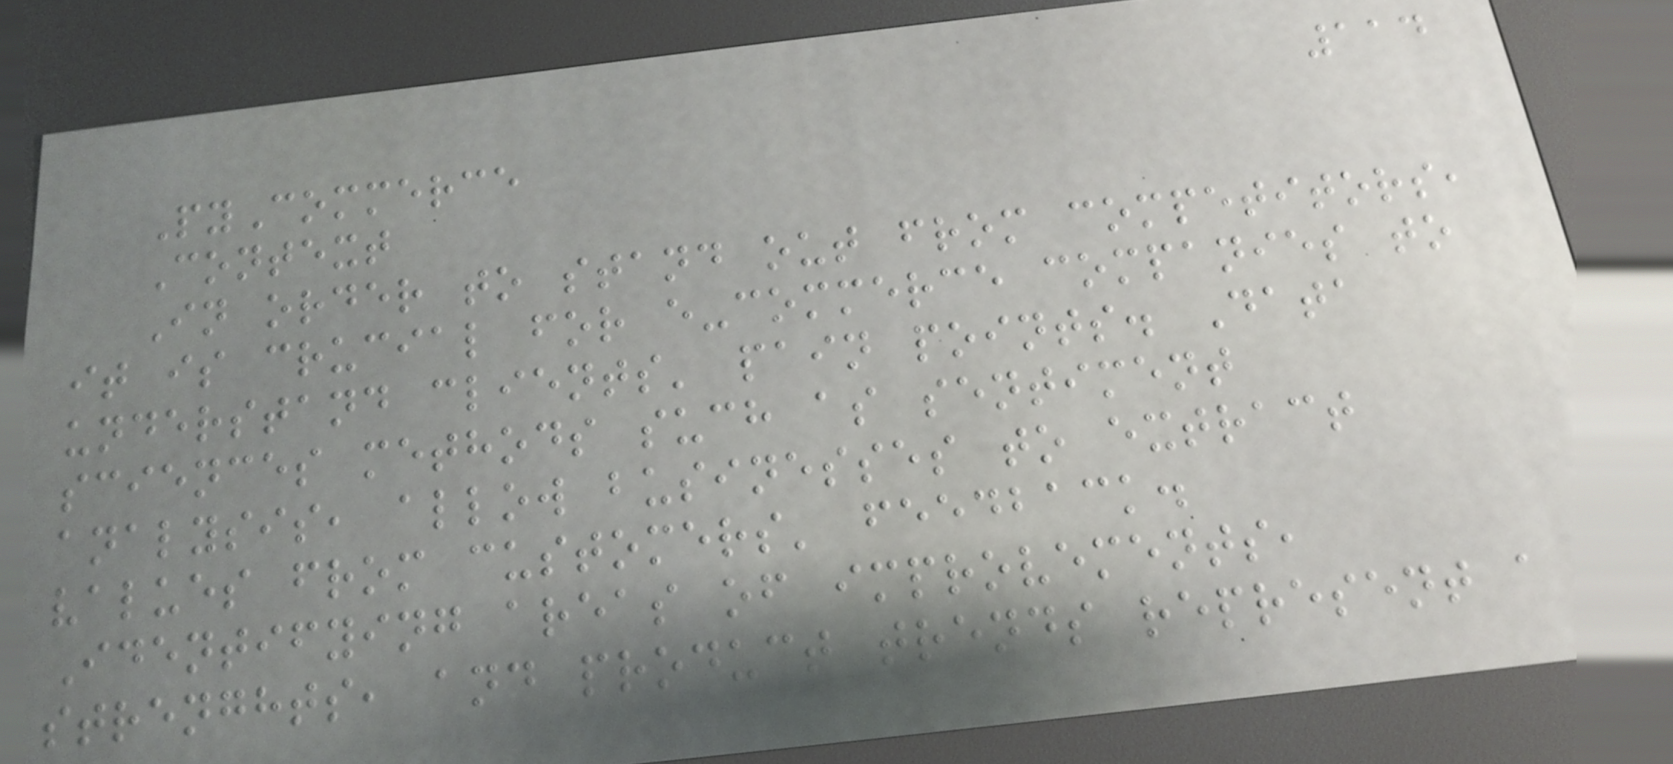114
PyCommerce
Context
In order to stand out from competitors,
it is crucial for e-commerce companies to
understand clients' pain points. Data
sciences methods such as sentiment
analysis, allow businesses to extract
values from customers' feedback.
Identifying areas of improvements,
strenghts, and product trends represent a
